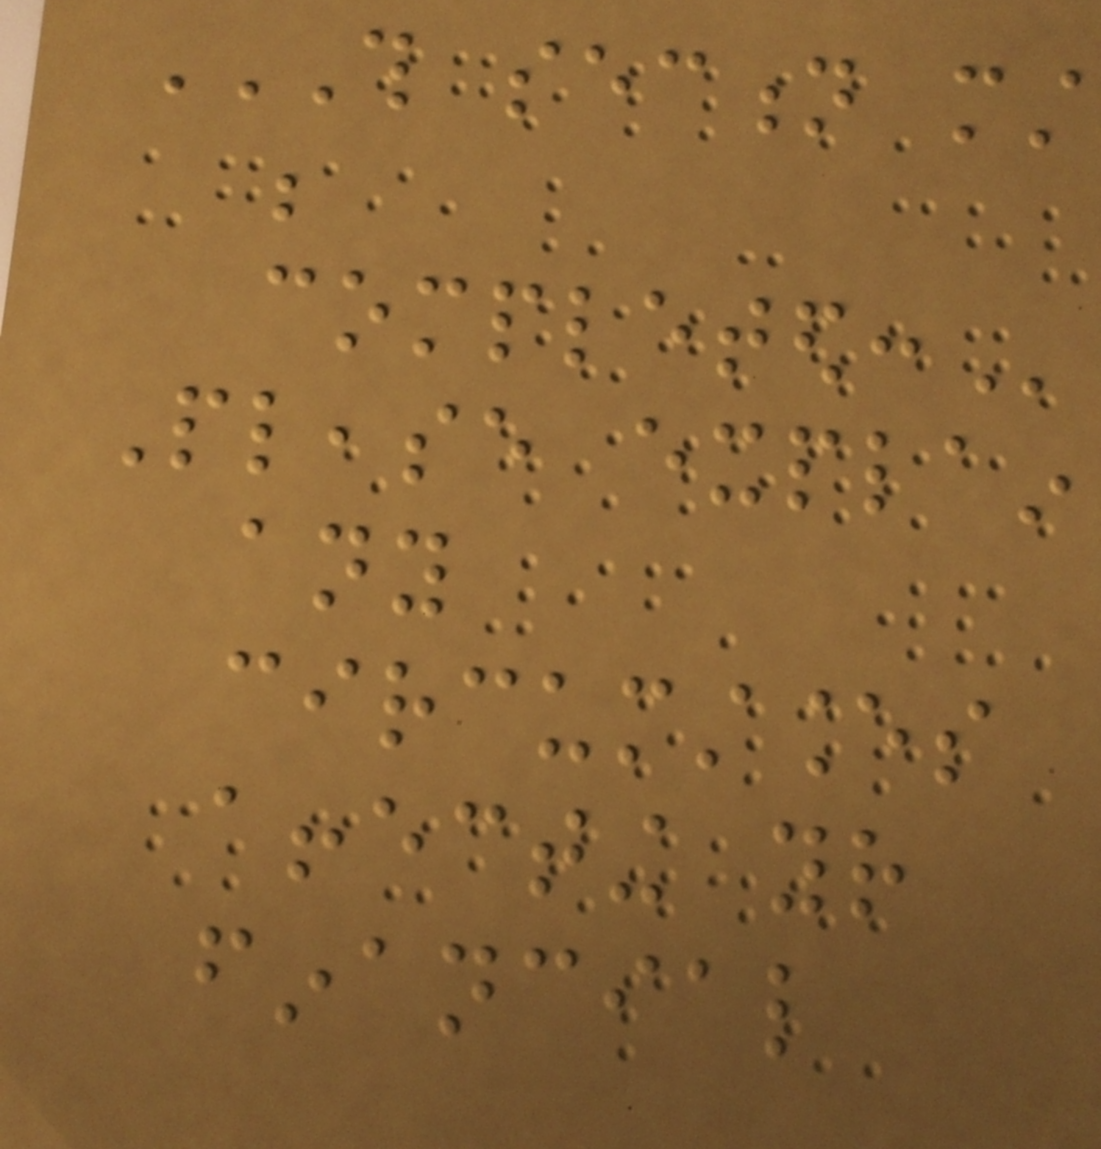THIS SECTION MUST
BE
COMPLETED:
Please explain
any
circumstances
affecting your
financial
